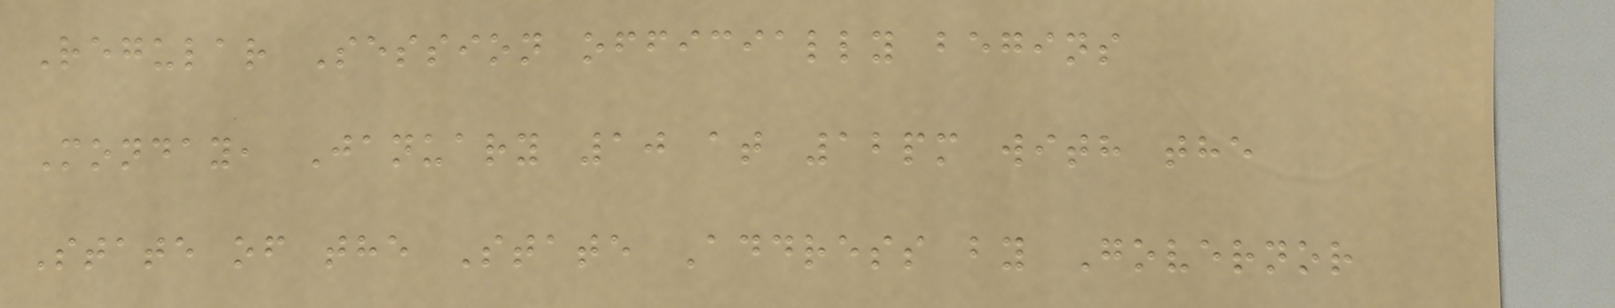Regular Session officially begins
Monday, January 10 at 12pm with the
State of the State Address by Governor
